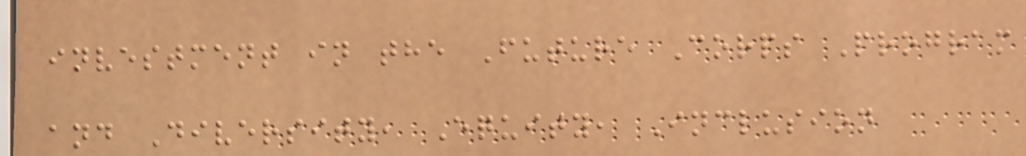investment in the Future Corps Program
and Diversity, Equity, Inclusion
